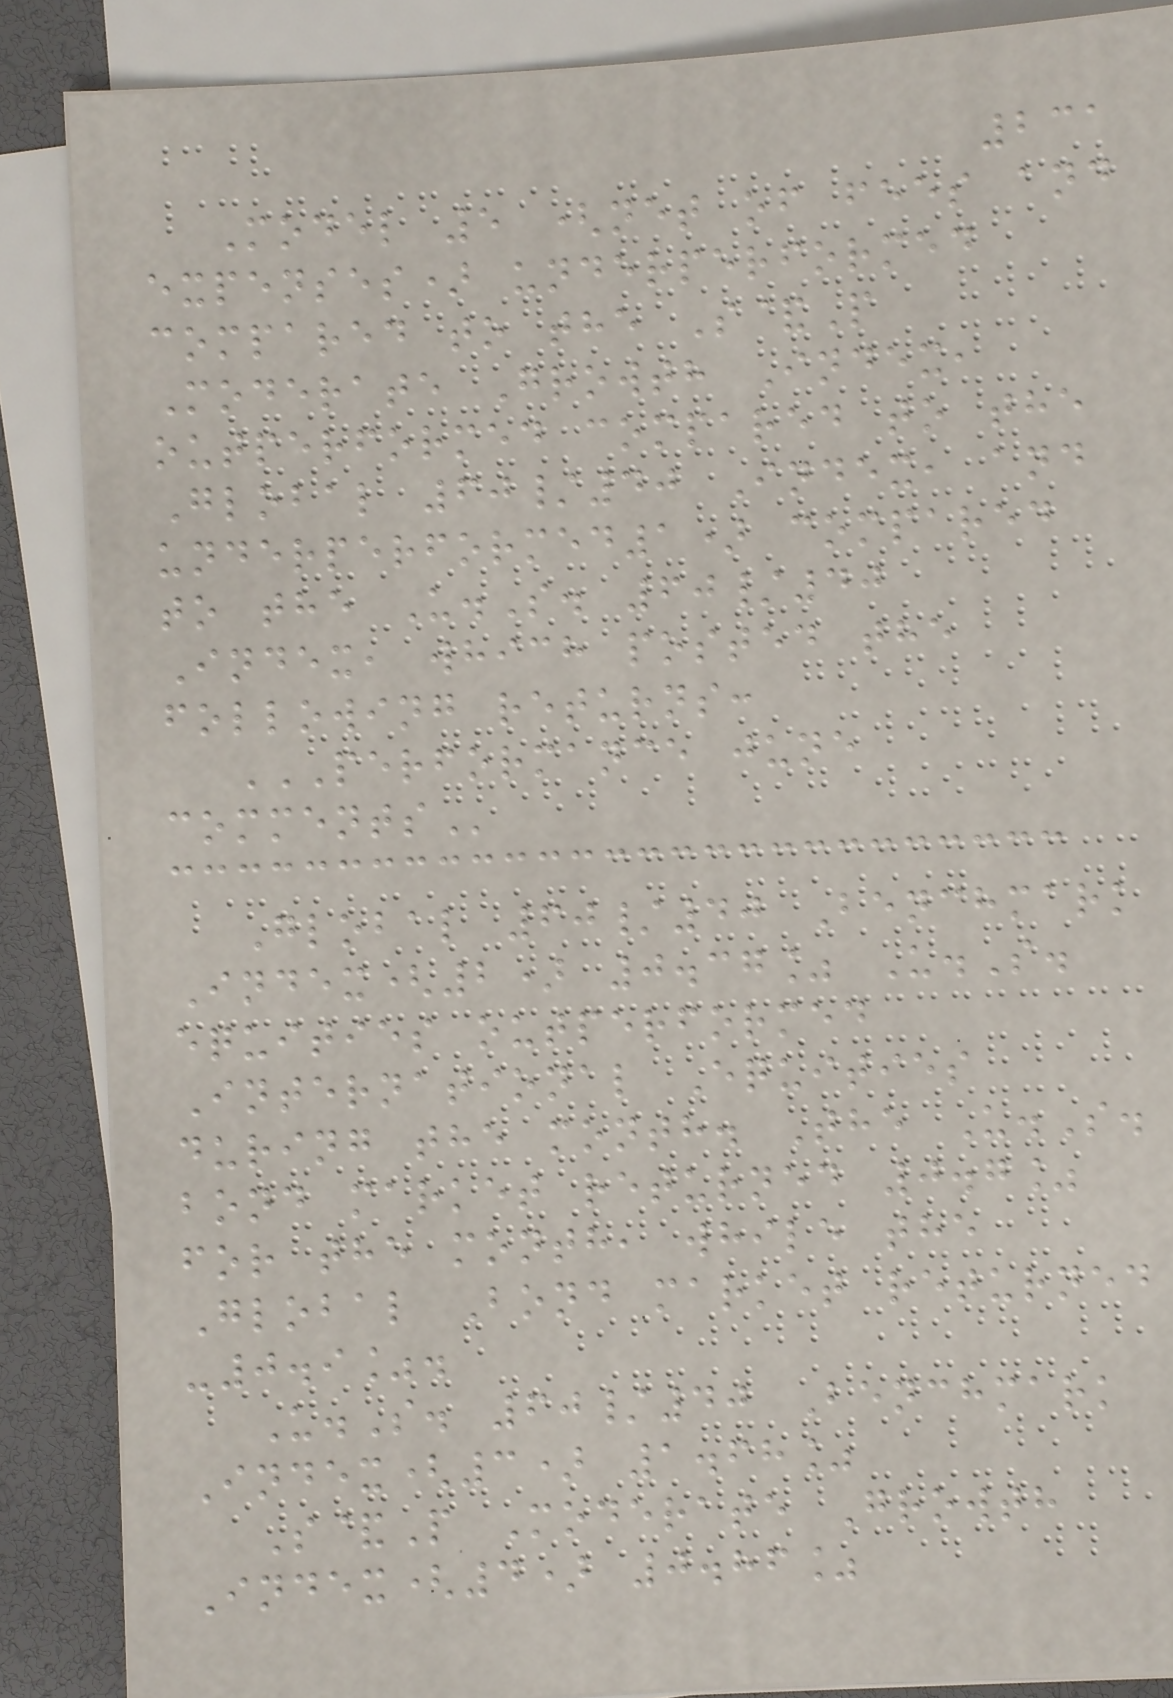231
Model 5 (net of fees and
expenses) underperformed
compared to the S&P
Moderate Growth Index,
outperformed compared to the
Global 60/40 Index, and
underperformed1) compared
to the U.S. 60/40
Index, which posted the
following returns:
PERFORMANCE JUNE
COMMENTS
Global 60/40 Benchmark
Index(2) 0.37% U.S.
equities outperformed
International Equities
during the month. The U.S.
bond market returned 0.7%
for the month, while the
Global Bond market returned
-0.9%.
U.S. 60/40 Benchmark
Index(3) 1.68%
S&P Moderate Growth
Index(4) 0.86%
